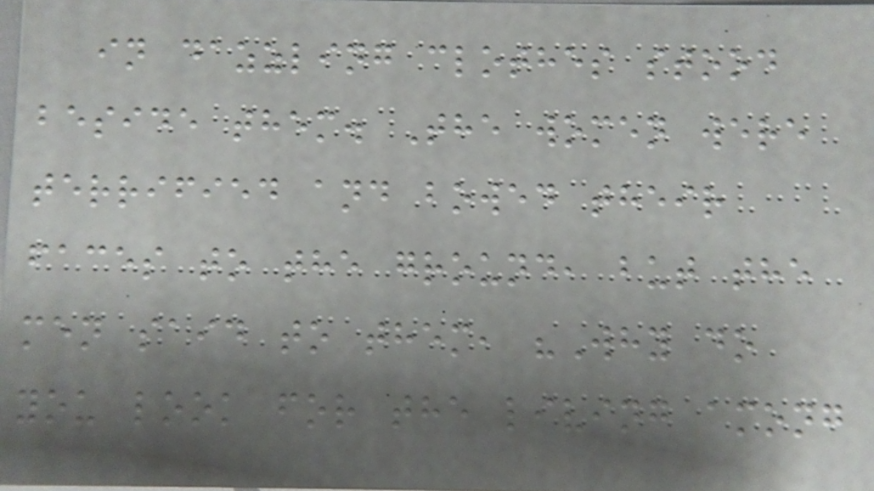in dazzling clothes stood
beside them. The women were
terrified and bowed their
faces to the ground, but the
men said to them, "Why do
you look for the living among
